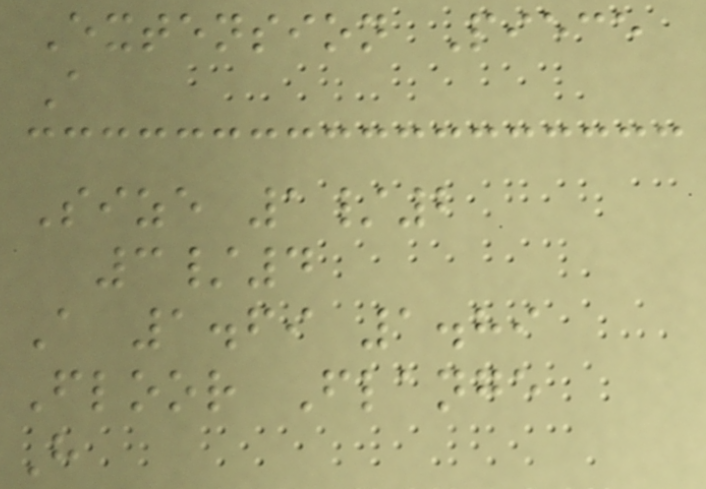Extension Piece
A
Size 1/2
3/4
A 1.69 1.89
Floor Flange
H
